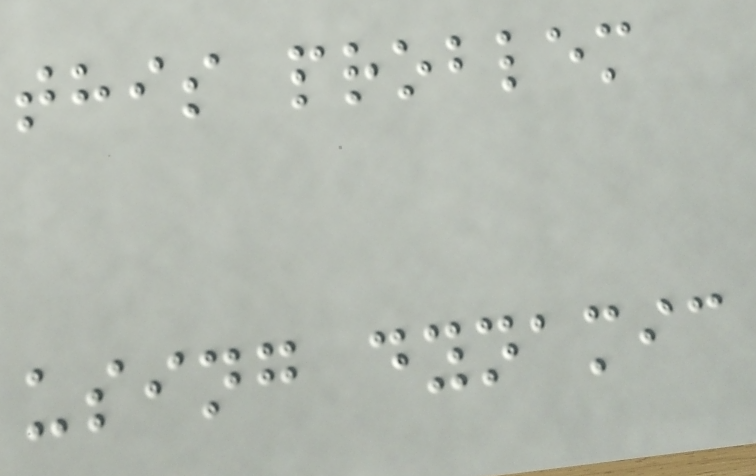this problem
using dynamic
